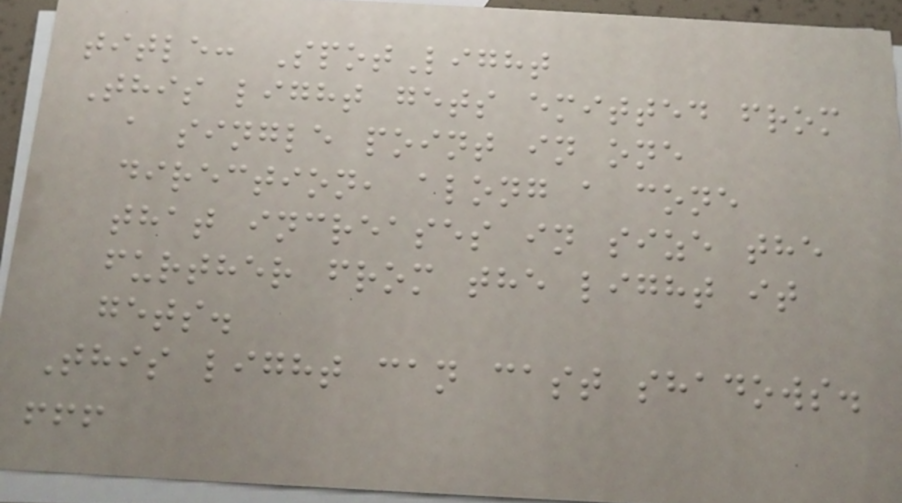title: SpotLight
This light gets emitted from
a single point in one
direction, along a cone
that increases in size the
further from the light it
gets.
This light can cast shadows.
!!!
